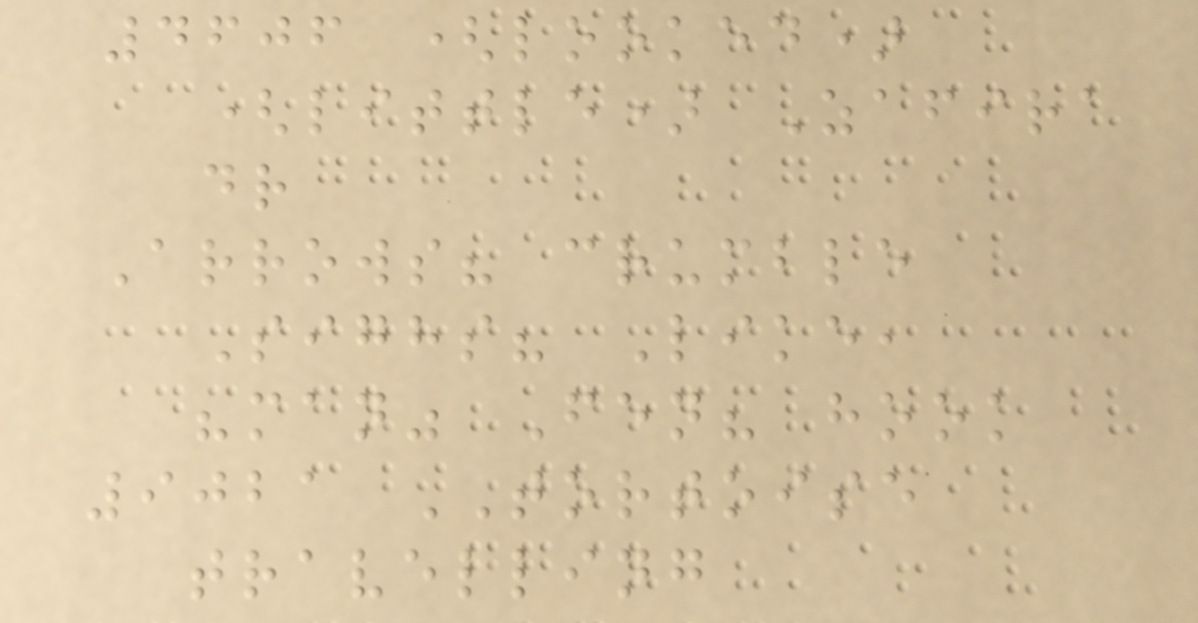4606 (looked)
(little) Zafira
dr
Arrows? crumble
Sighs? Like,
"man" Fen? hook
9021 TORTOISE
travelling
